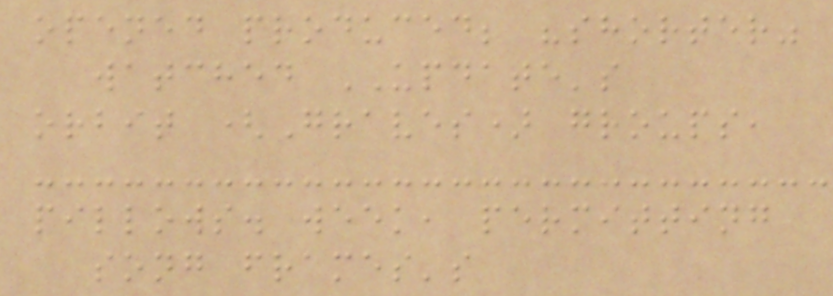opened produced; "shorter"
watched UPDATE's
orbit (Graves) groups,
pillows. week, permitting
song frames's
